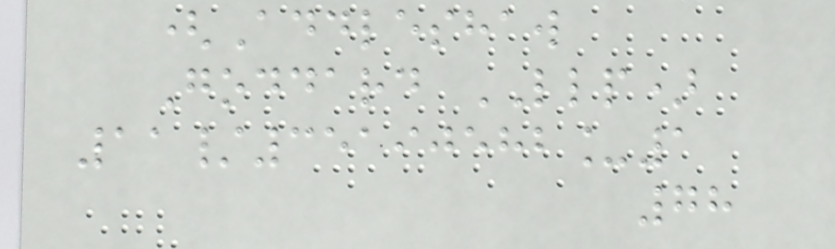(Addleshaw
Goddard LLP)
11/35190582_1
78
